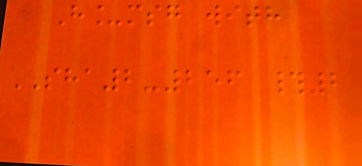H_msg with
SHA2-256 #2
